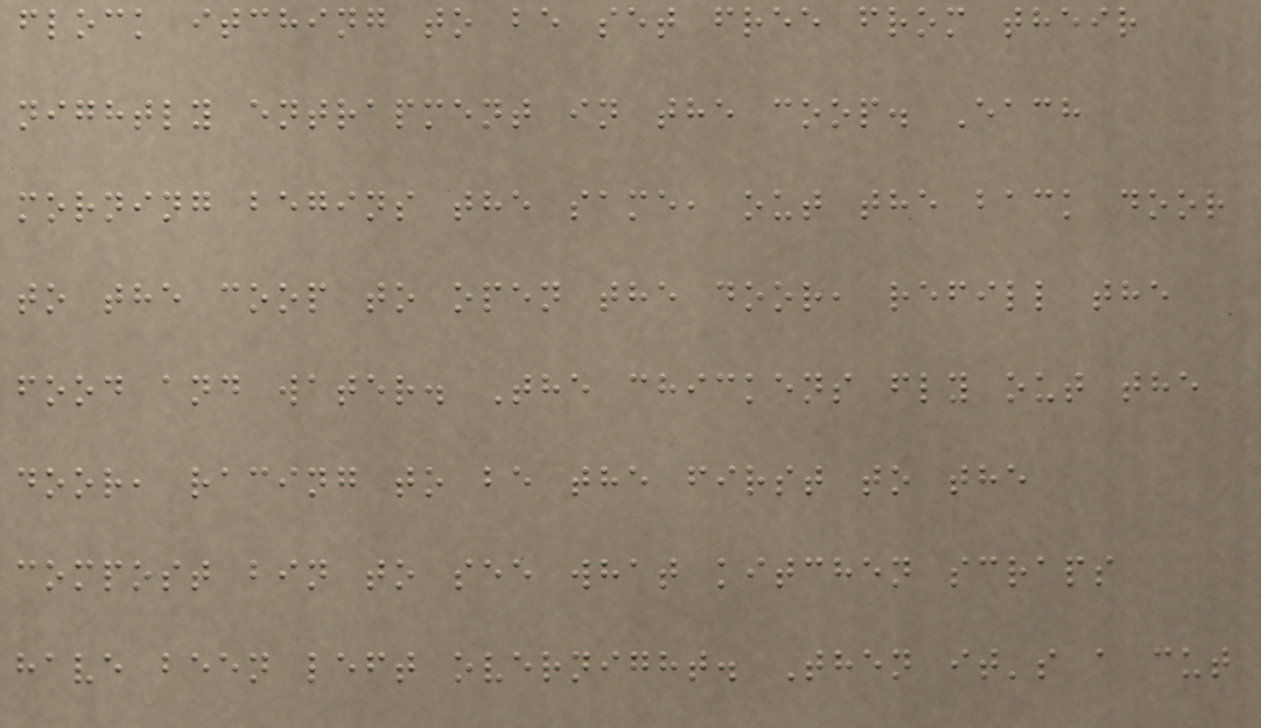flock itching to be set free from their
nightly entrapment in the coop. Each
morning begins the same, out the back door
to the coop to open the door, refill the
food and water. The chickens fly out the
door, racing to be the first to the
compost bin to see what kitchen scraps
have been left overnight. Then it's a cut
